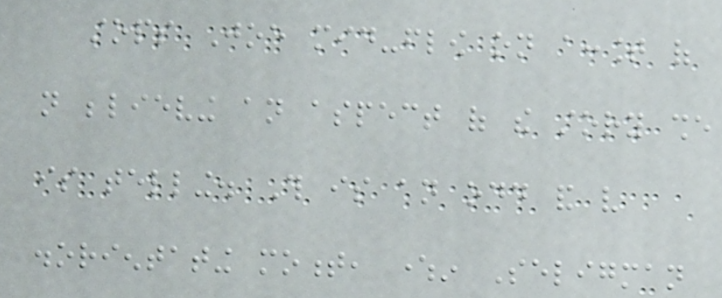stops Joe mid-flow on account of
not believing an aspect of the story she
is telling. This is an odd and very
disorientating moment, wherein Seligman
